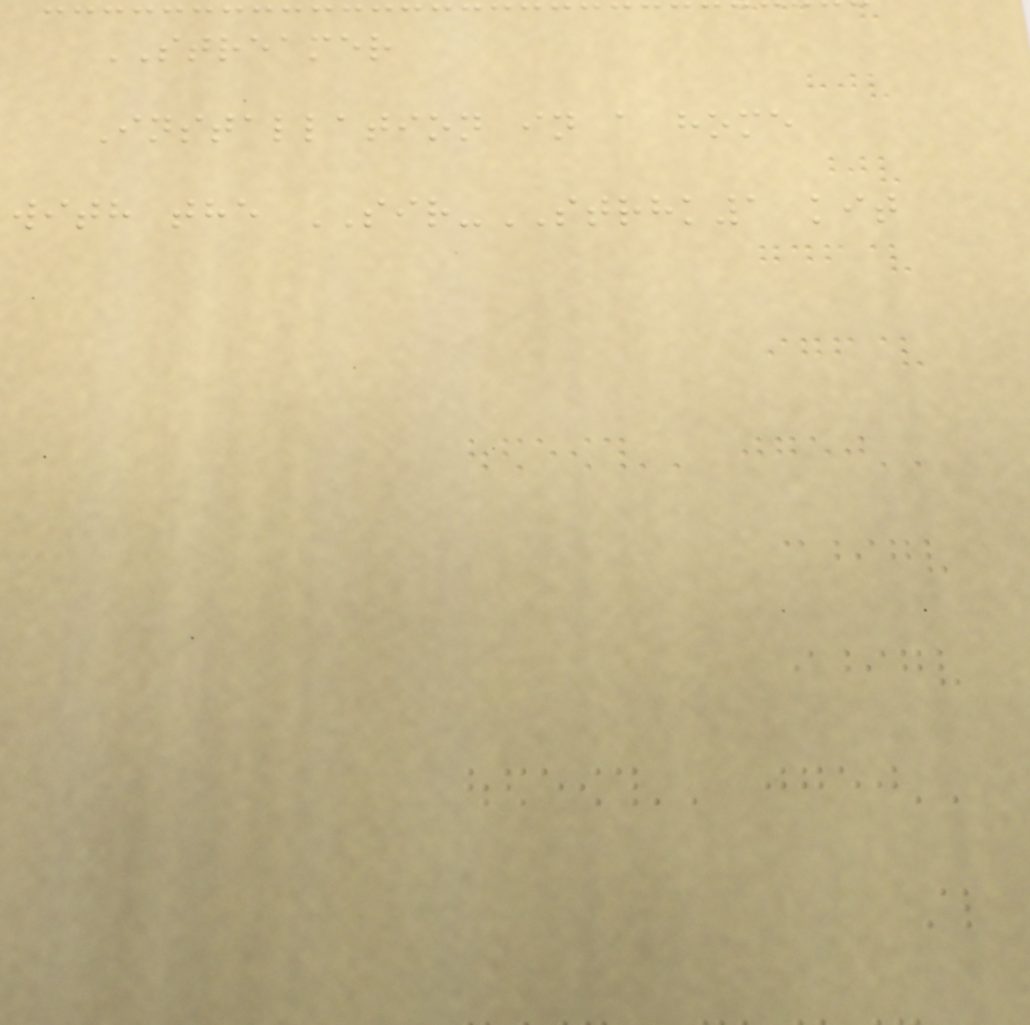STREAMER
Installation in a home
with the SIR-STRHK1 kit
